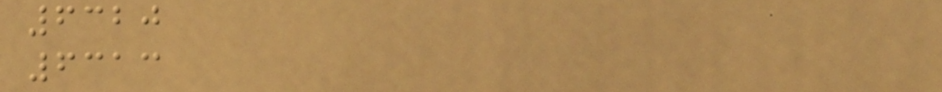6320
6313
